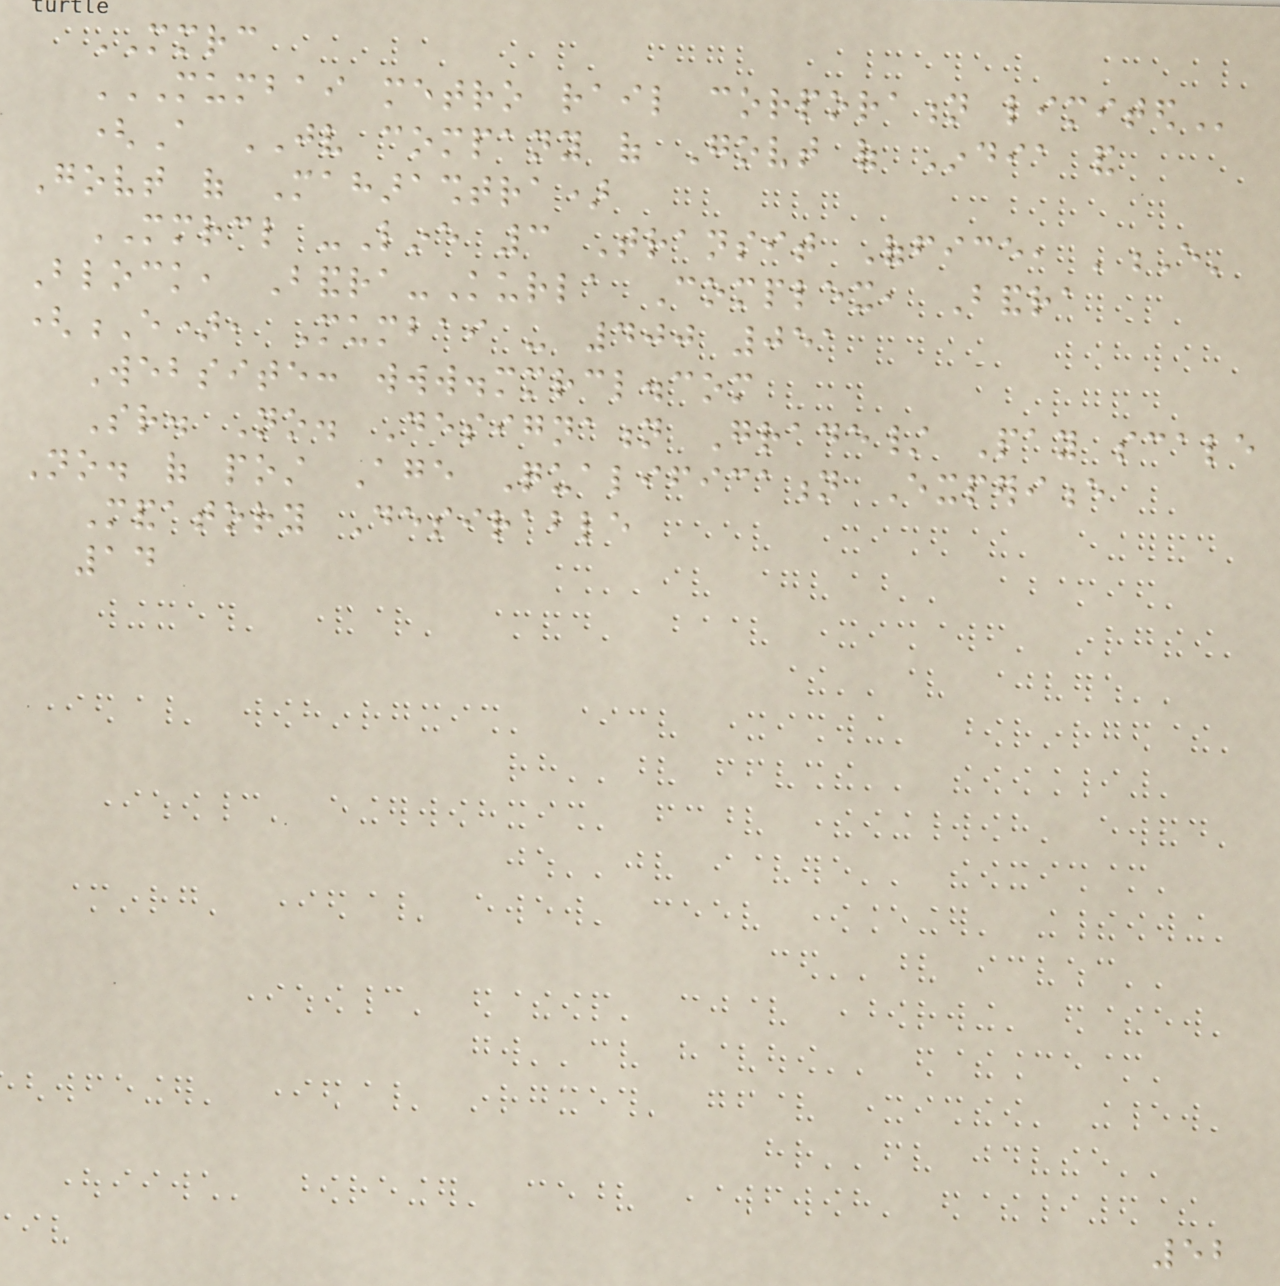MMRC
MUMBAI METRO RAIL CORPORATION LIMITED
(A JV company of Govt of India and
Govt of Maharashtra)
MMRCL -Line 3 Transit Office, 'E'
Block, Bandra-Kurla Complex, Bandra
(E), Mumbai - 400 051
Website: www.mmrcl.com
Sr. No. Designation Grade/ Pay scale
No. of post Age Qualification Experience
Mandatory Desirable
14
52
